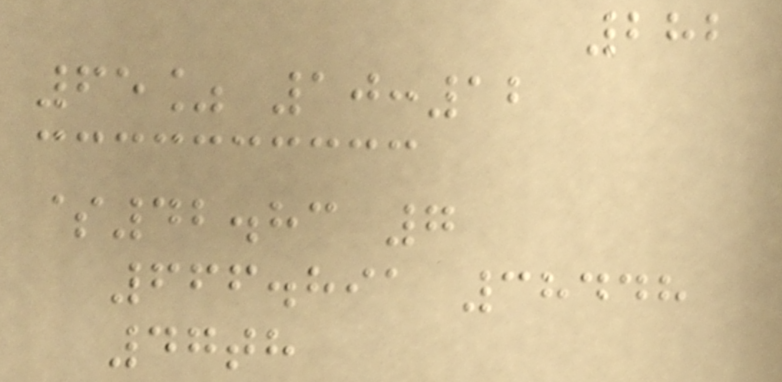282
65% 10:12
$42.83 7
666.891 38448
47th
